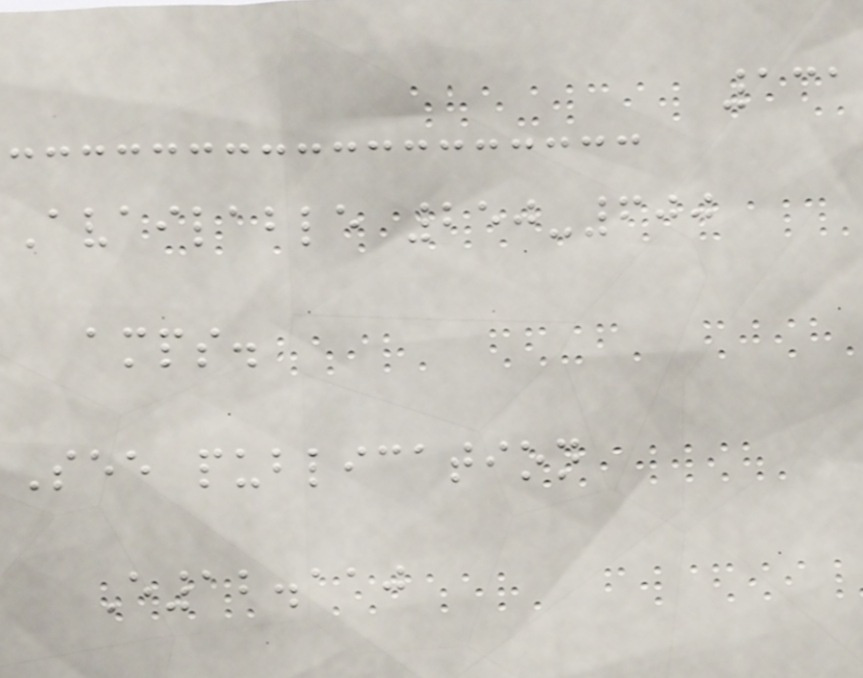131
Available 250-600
amps.
See publication
E12.110
